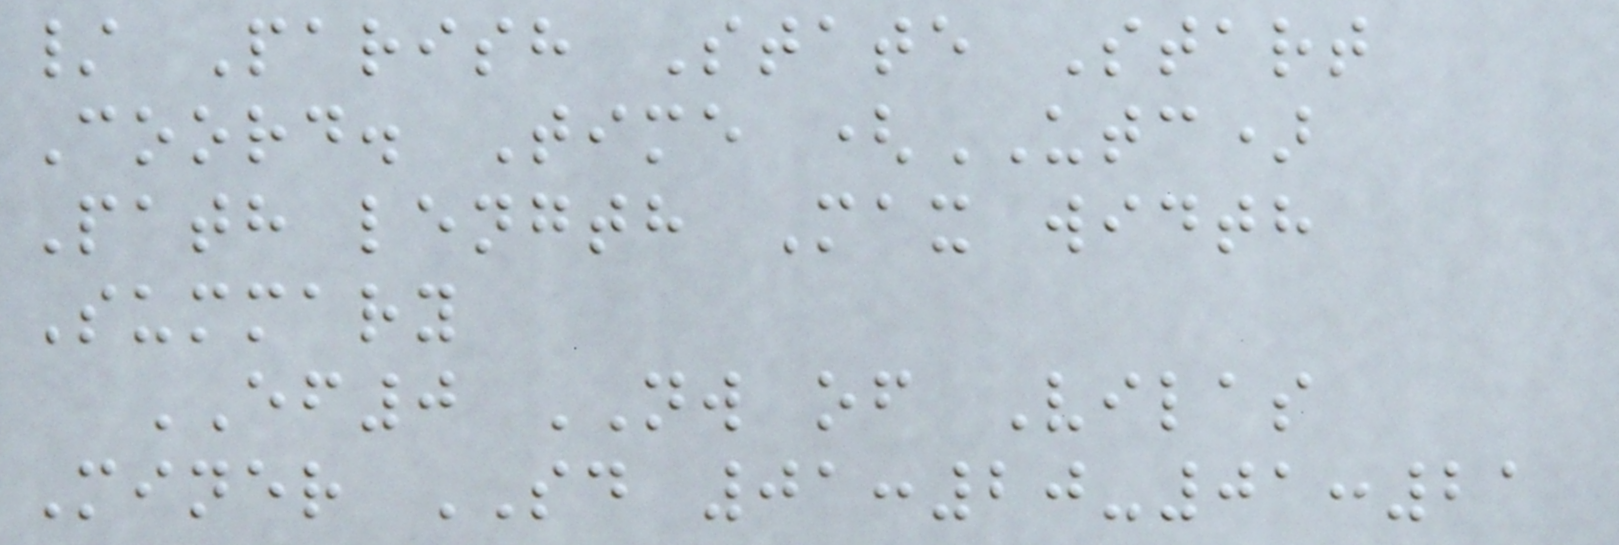/ Parish State Start
Coord. Time (UTC)
Path length Max width
Summary
EF0 NW of Vilas
Miner SD 01:20-01:21
